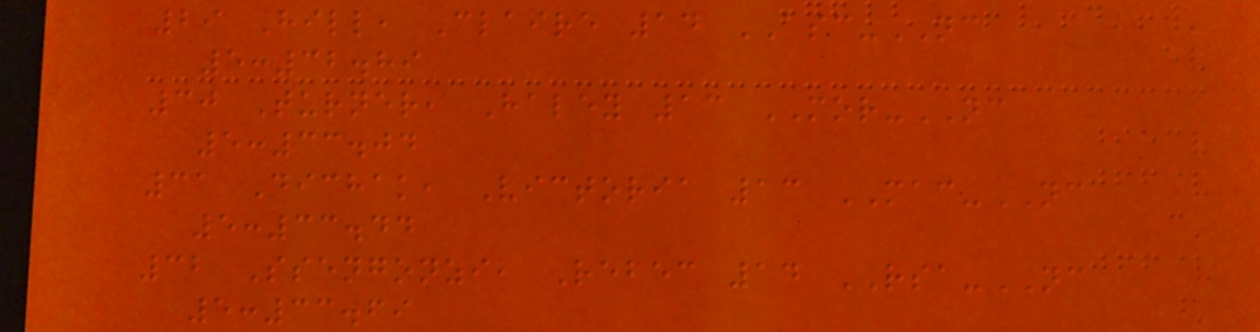29 Hill, Claire 14 ASC-NC
5:32.89
30 Turner, Haley 13 MOR-NC
5:33.04
31 Dichak, Victoria 13 MAC-NC
5:33.44
32 Ssengonzi, Rebec 14 RSA-NC
5:33.69
